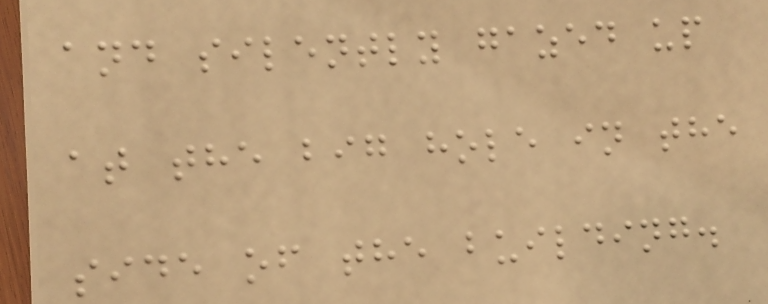and silently gazed up
at the big hole in the
side of the building.
